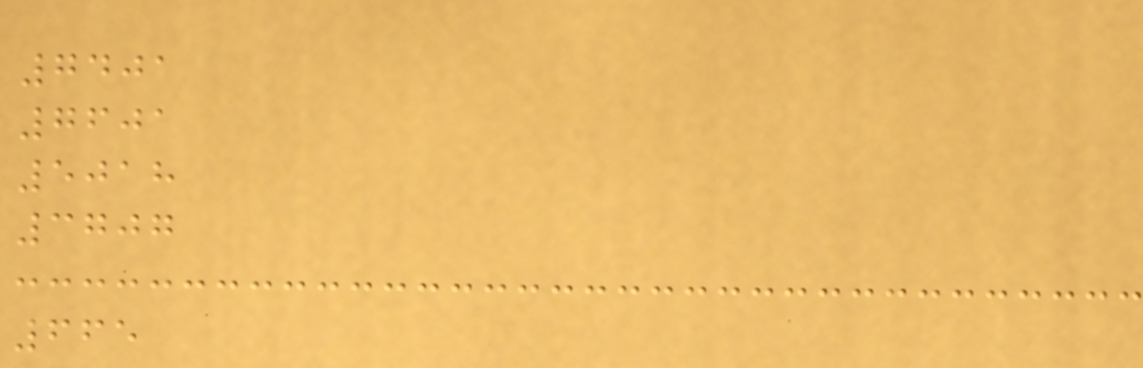7401
7601
5018
3707
665
